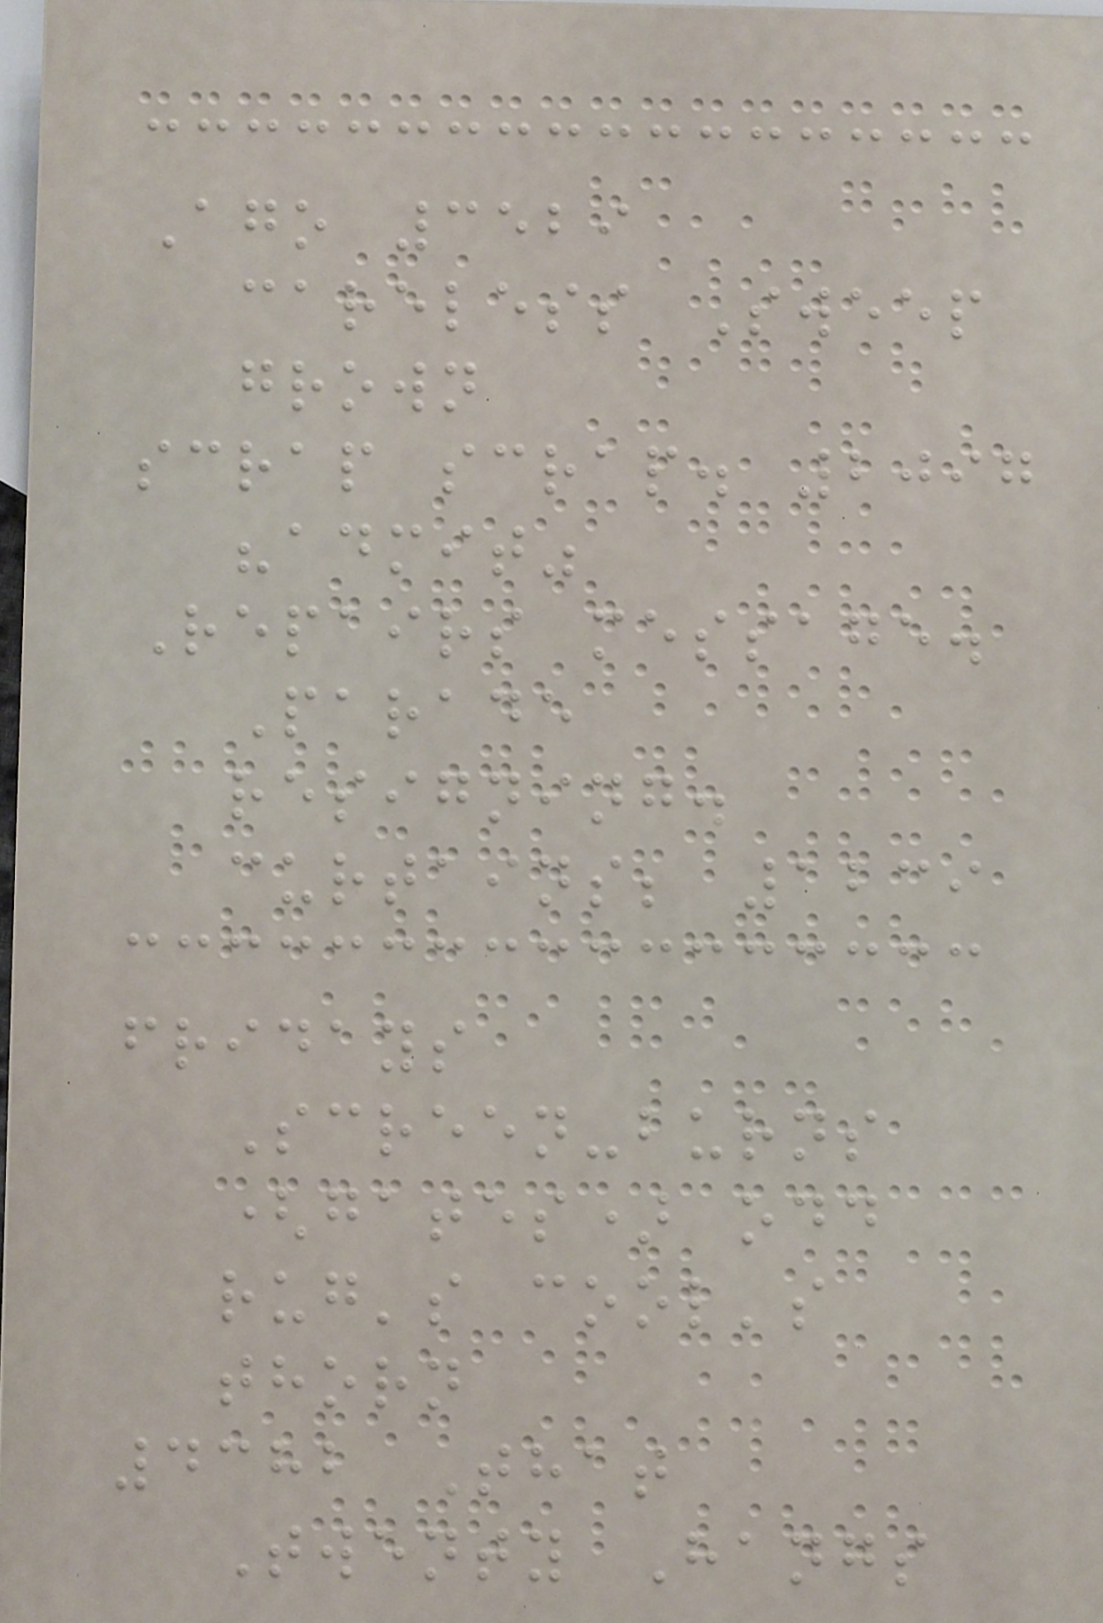Ago 3529
careless Sweep
grown
scrap scrap. 2097
"admit"
Repairs message.
Parade
resigning.
curtains; 1239
fridays
Screen-burns
(gates) odd
rug's cool's
thorn
4382 That
Twenty Hangs
